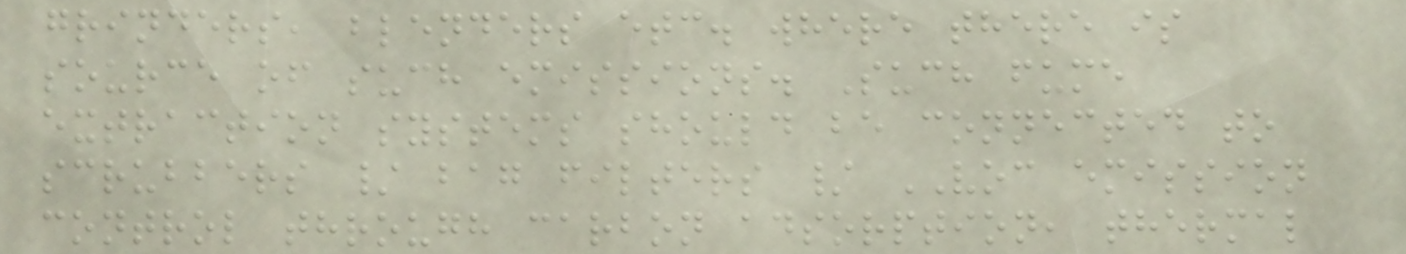grinders, blenders etc. where there is
source of such emissions. Such fume
extraction systems should be connected to
scrubbers / bag filters / VOC emission
control through carbon adsorption, thermal
